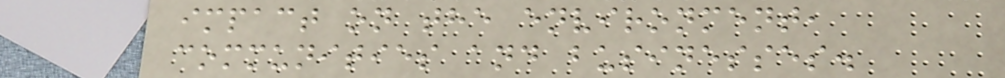impact on the environment,
communities and businesses.
